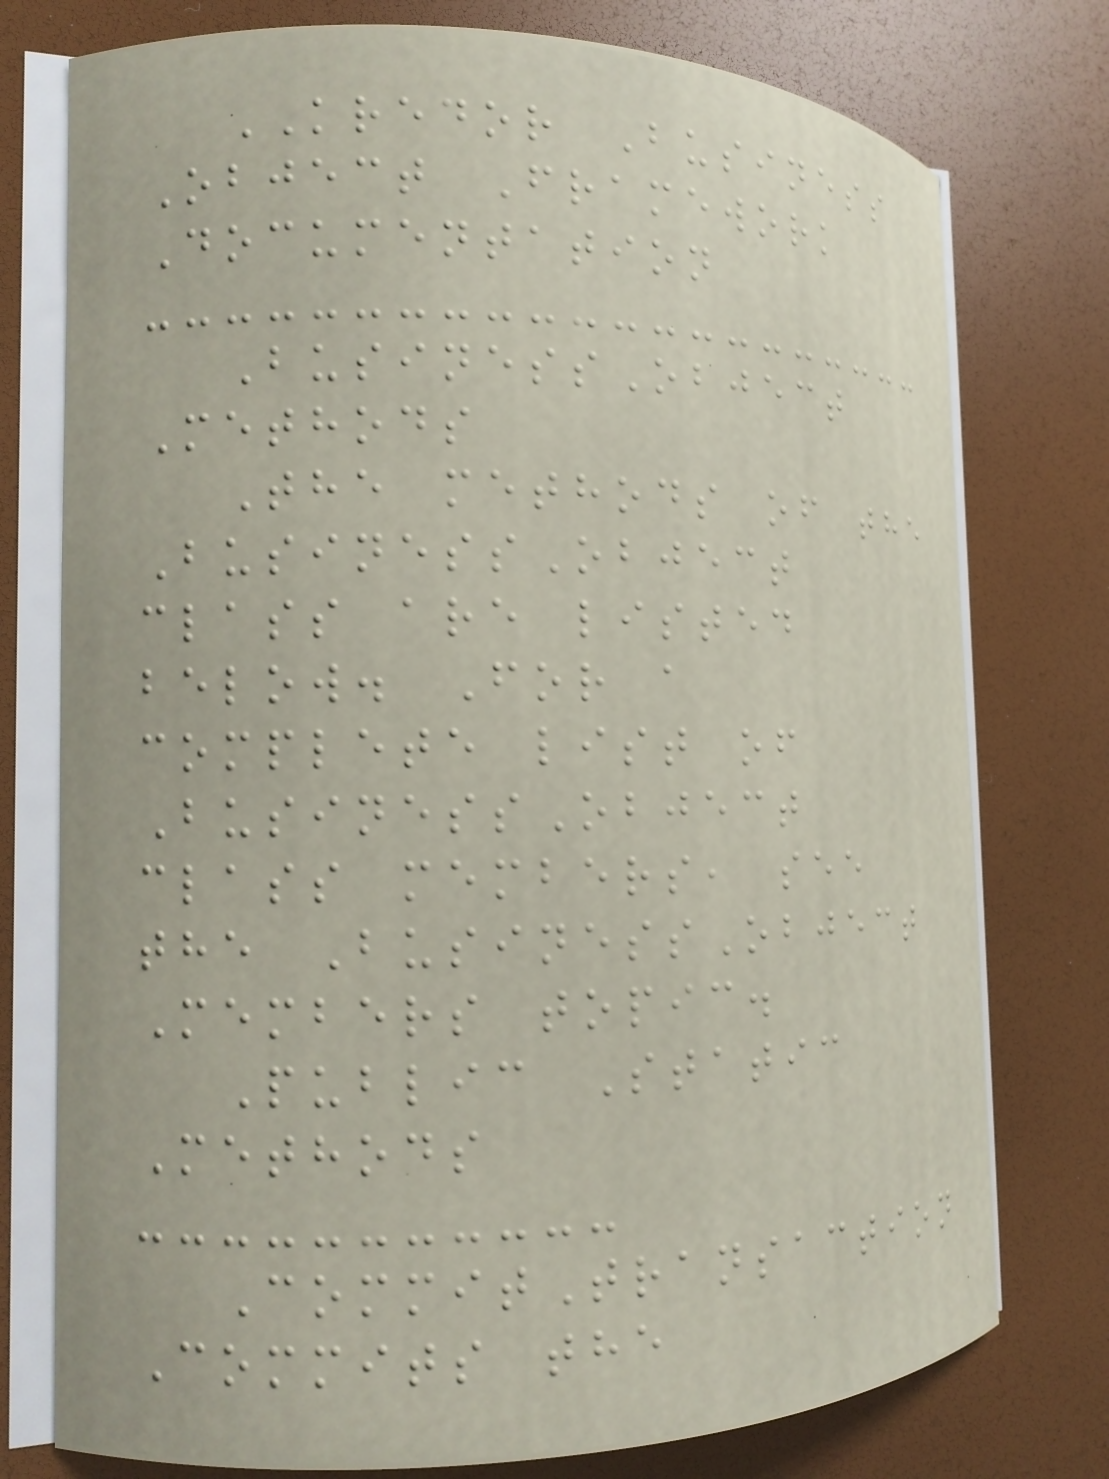KREDOR Business
Object Framework
Documentation
BusinessObject
Methods
The methods of the
BusinessObject
class are listed
below. For a
complete list of
BusinessObject
class members, see
the BusinessObject
Members topic.
Public Static
Methods
CommitTransaction
Commits the
